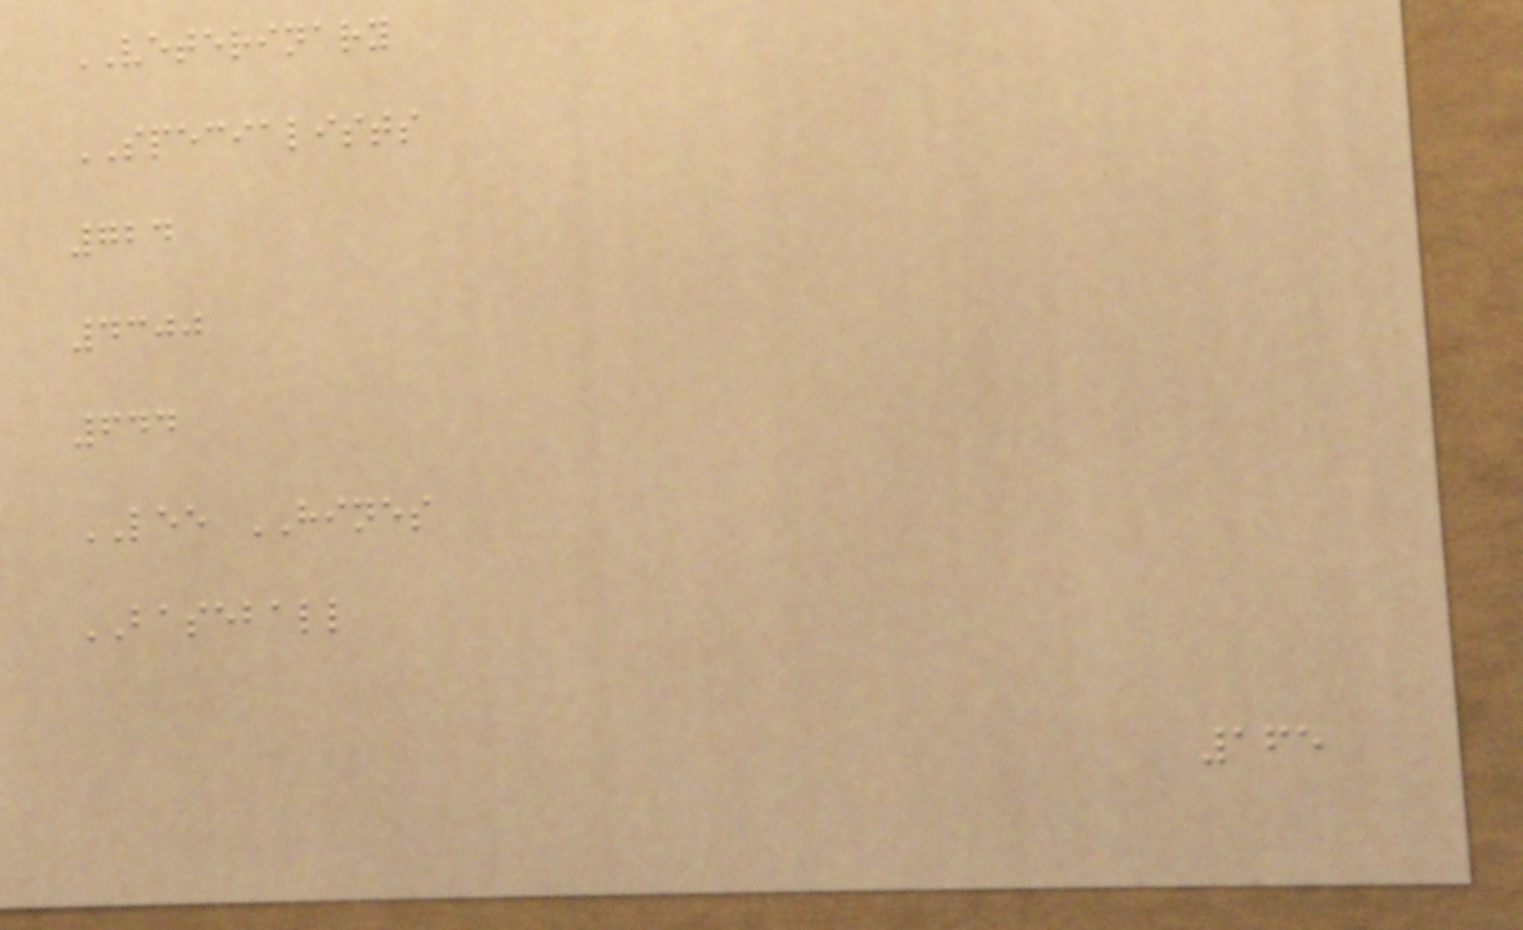VETERINARY
SPECIALISTS
724
4300
644
LEE HINES
BASEBALL
165
